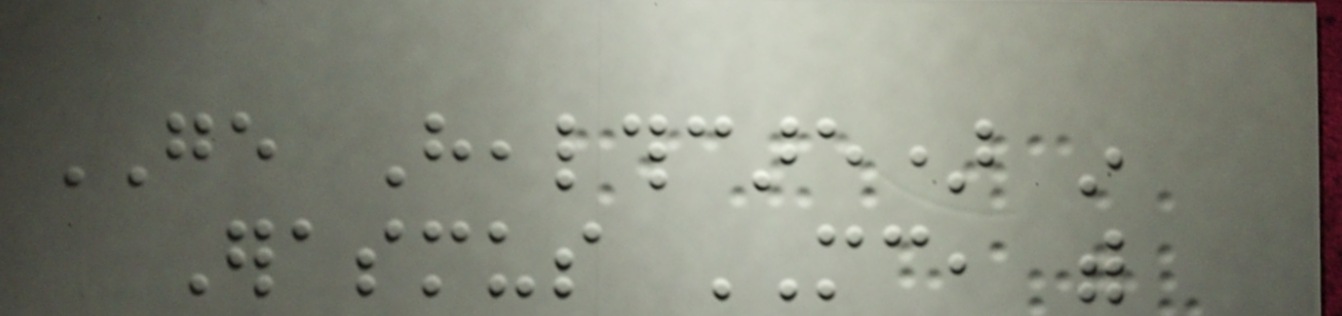GE Healthcare) in
Erasmus MC, with
